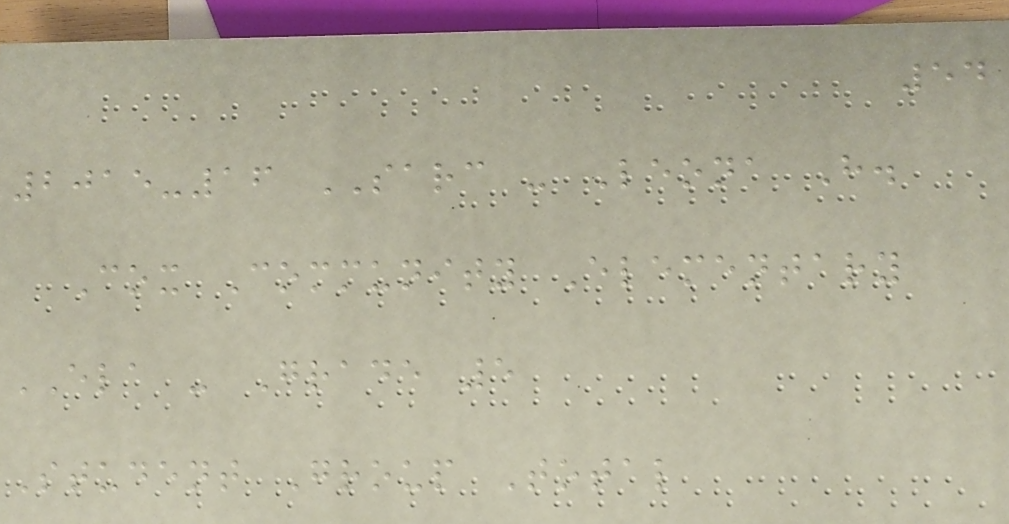54
2015-16 SARC - Leona H.
Cox Community Elementary
ELA - Grade 5
Student Group Total
